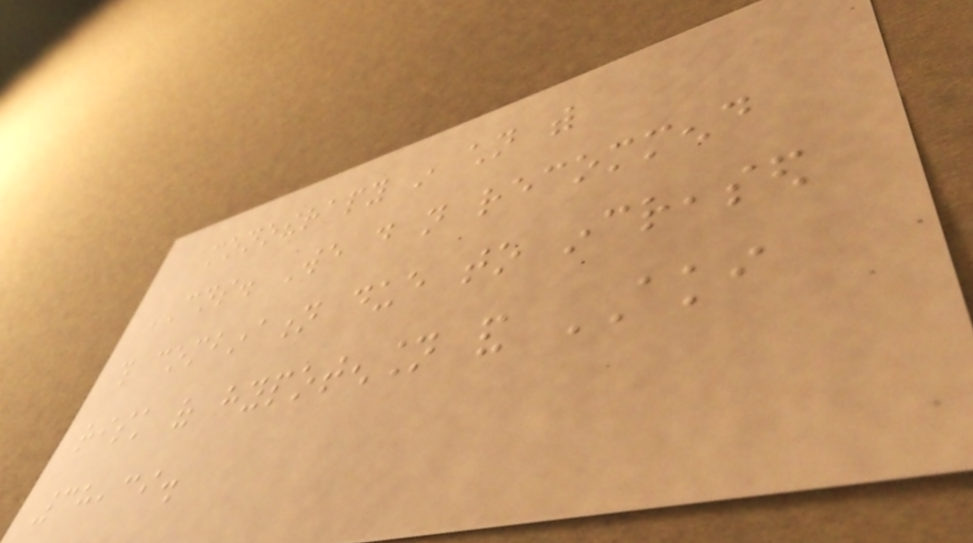monotherapy in children with
CNS. We do not recommend
this combination due to increased
risk of hypotension and AKI
38,39.
